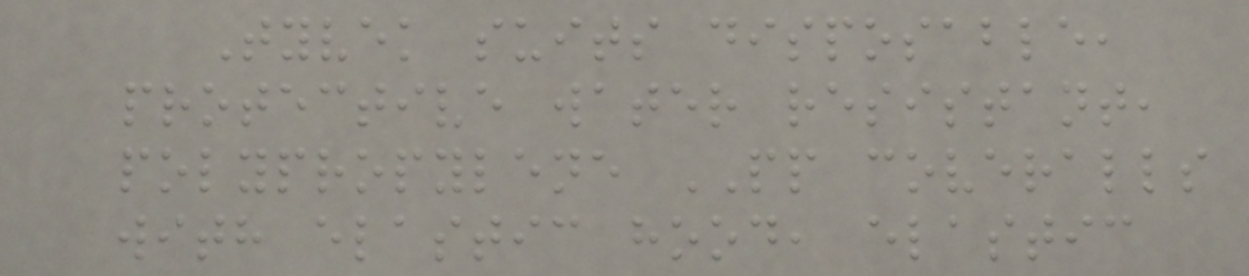Tyvek suits disposable,
protective water resistant,
polypropylene PP coveralls
with elastic hood, elastic
